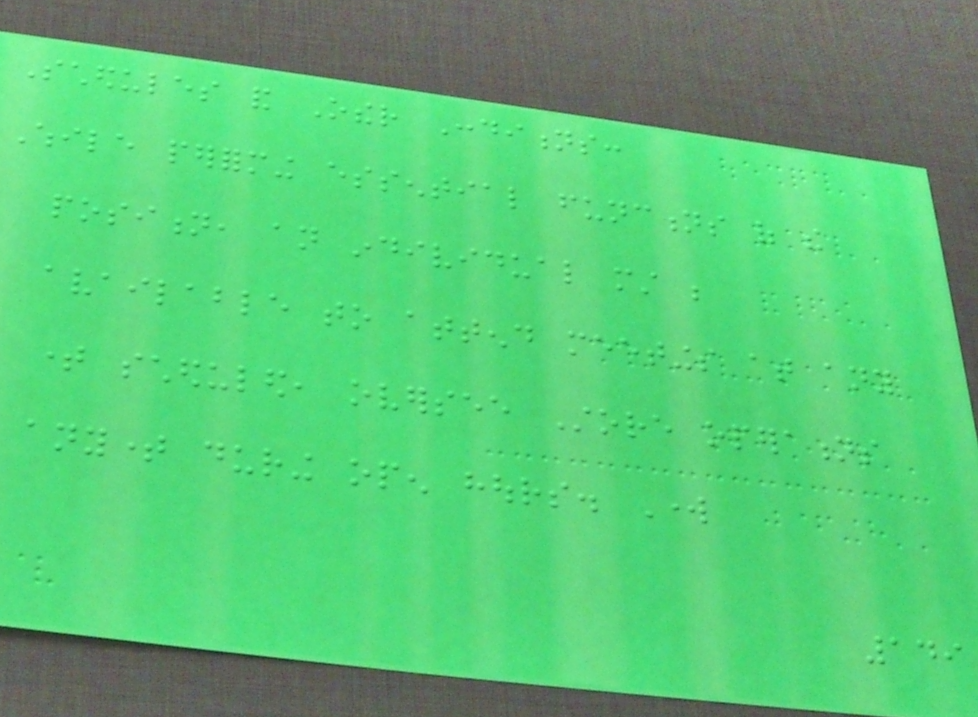Schedules and Other Conditions:
While performing essential functions of the
position, an individual must be
available to attend meetings at any
time scheduled, oversee Store operations
anytime during open hours. Work
149
